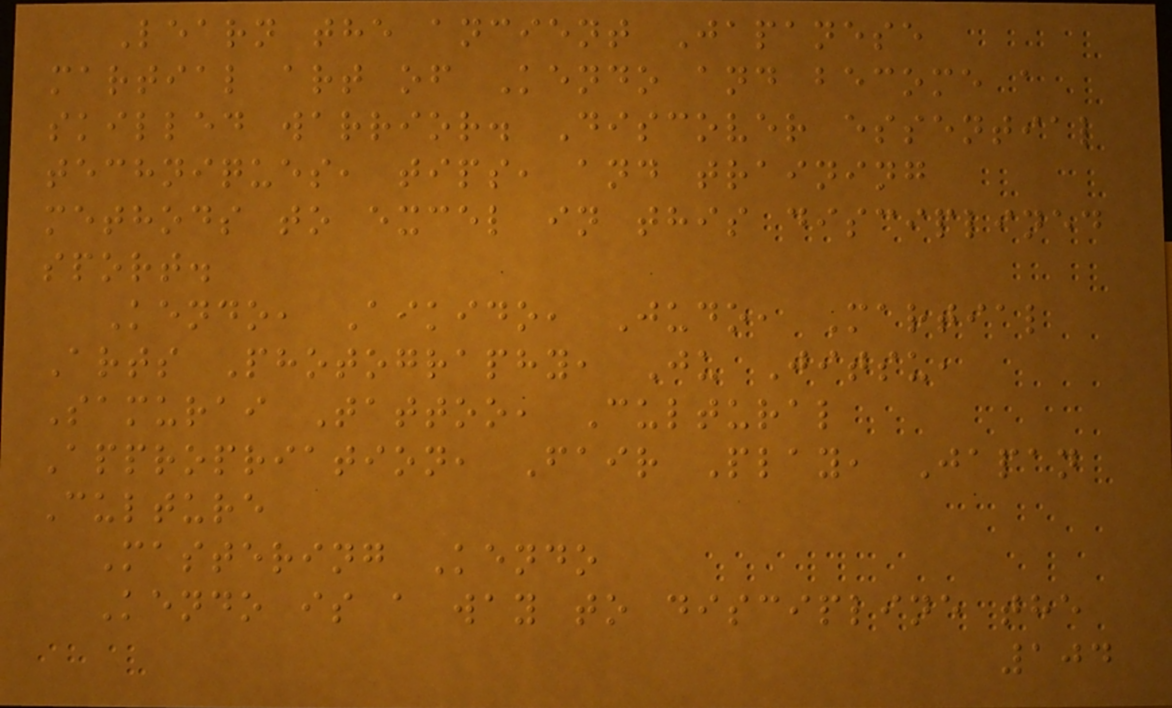Learn the ancient Japanese
martial art of Kendo and become a
skilled warrior. Discover essential
techniques, tips, and training
methods to excel in this disciplined
sport.
Kendo, Aikido, Judo, Martial
Arts Photography, Ju Jitsu,
Samurai Tattoo, Cultural
Appropriation, Fair Play, Japan
Culture
Mastering Kendo
Kendo is a way to discipline the
104
